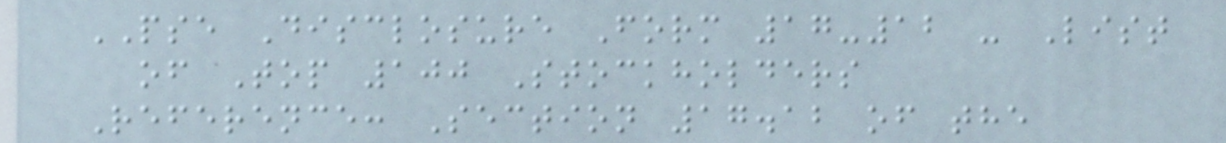PSE Disclosure Form 17-12 - List
of Top 100 Stockholders
Reference: Section 17.12 of the
